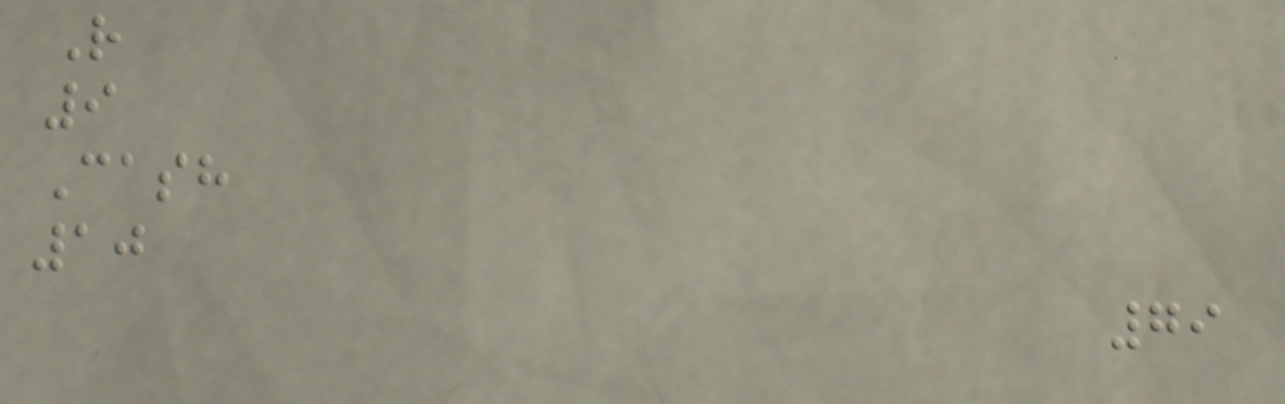R
9
Cash
10
79
